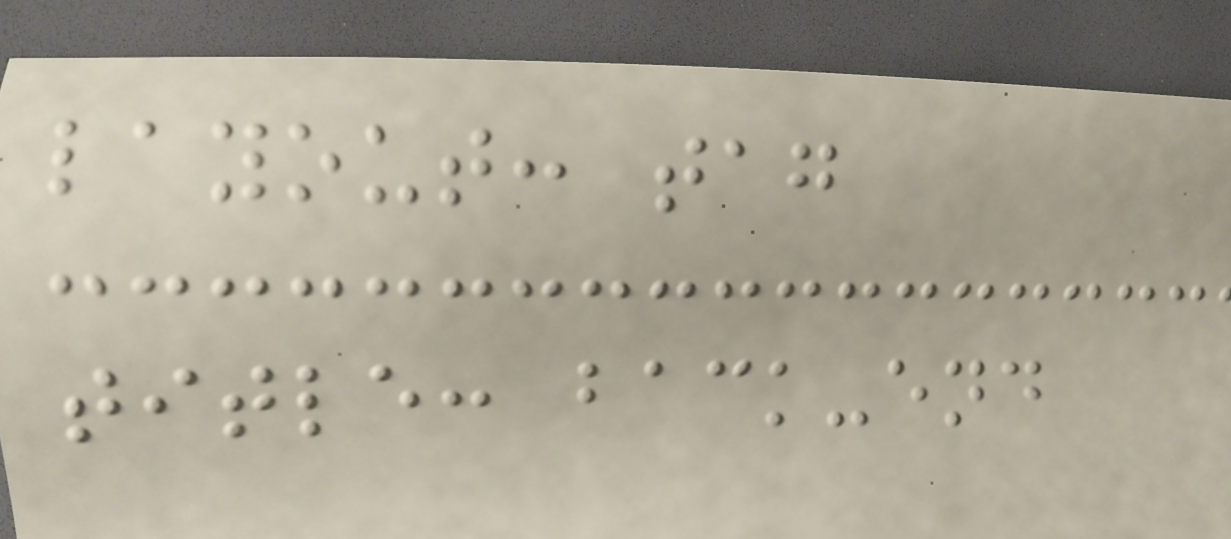layout: tag
title: back-end
